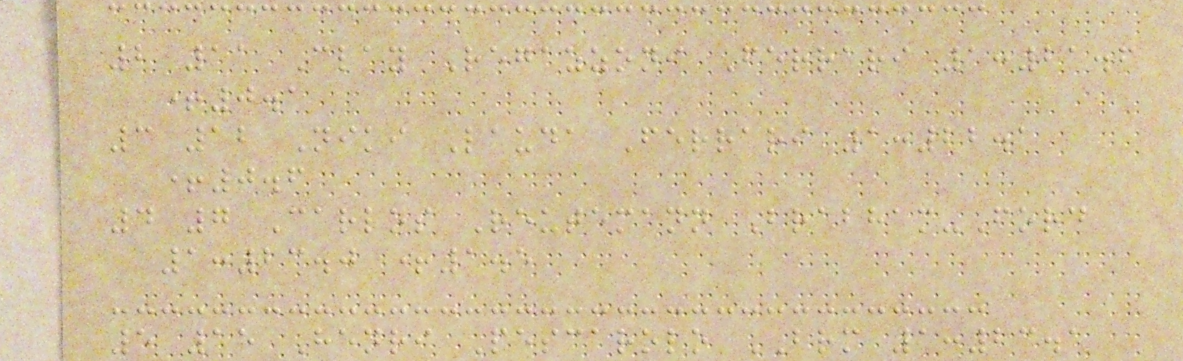2 11 Clay Regazzoni Ferrari 1:21.6
+0.1
3 12 Niki Lauda Ferrari 1:22.1
+0.6
4 7 Carlos Reutemann Brabham-Ford
1:23.0 +1.5
5 15 Henri Pescarolo BRM 1:23.1
